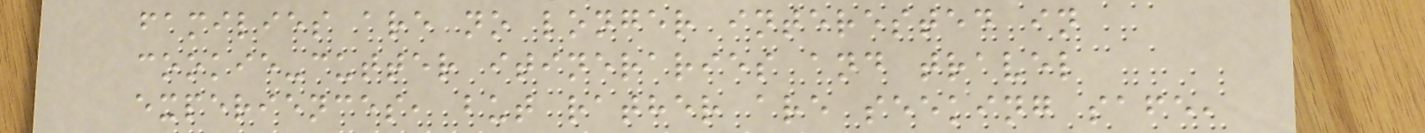families are no longer interested in
cookie-cutter itineraries and travel
experiences, but rather are seeking safe,
